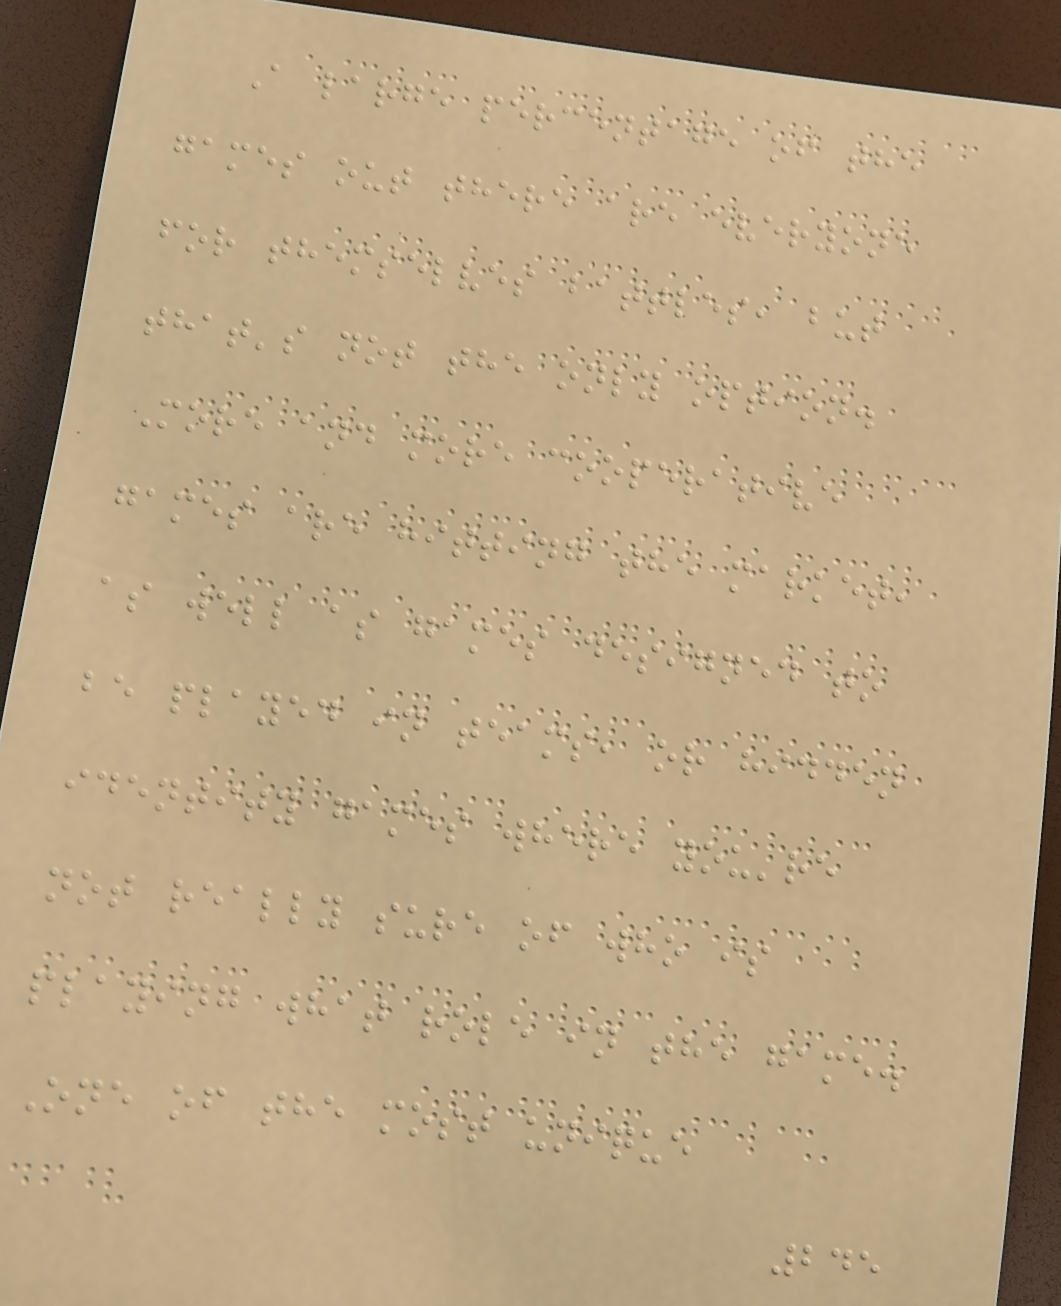A large percentage of the
games out there are everyone
for themselves battles, but
that's not the only option.
More and more cooperative
games are hitting the market,
as well as games designed to
be played in teams, or hidden
identity games where you're
not really sure of who is
playing what role in the game.
One of the most unique
245
